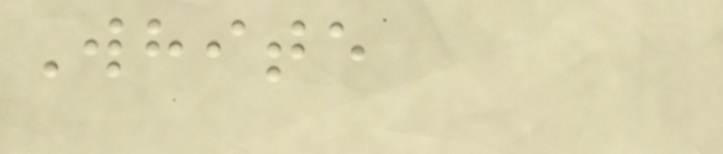White
